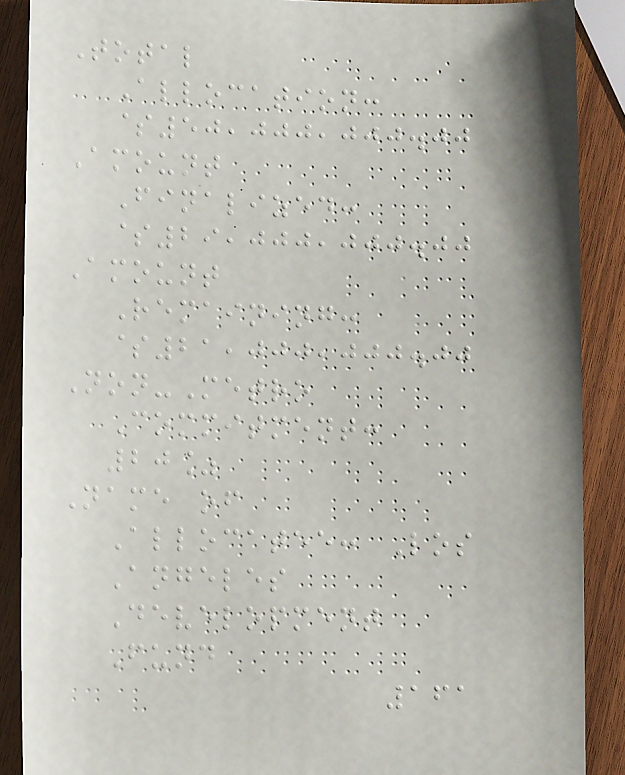Total
Allocation:
$50,000,000.00
Amount
Finalized:
$29,000,000.00
Amount
Remaining:
$21,000,000.00
Non-Metro
Commitment:
20%
Name of
Allocatee: Los
Angeles
Development
Fund
161
